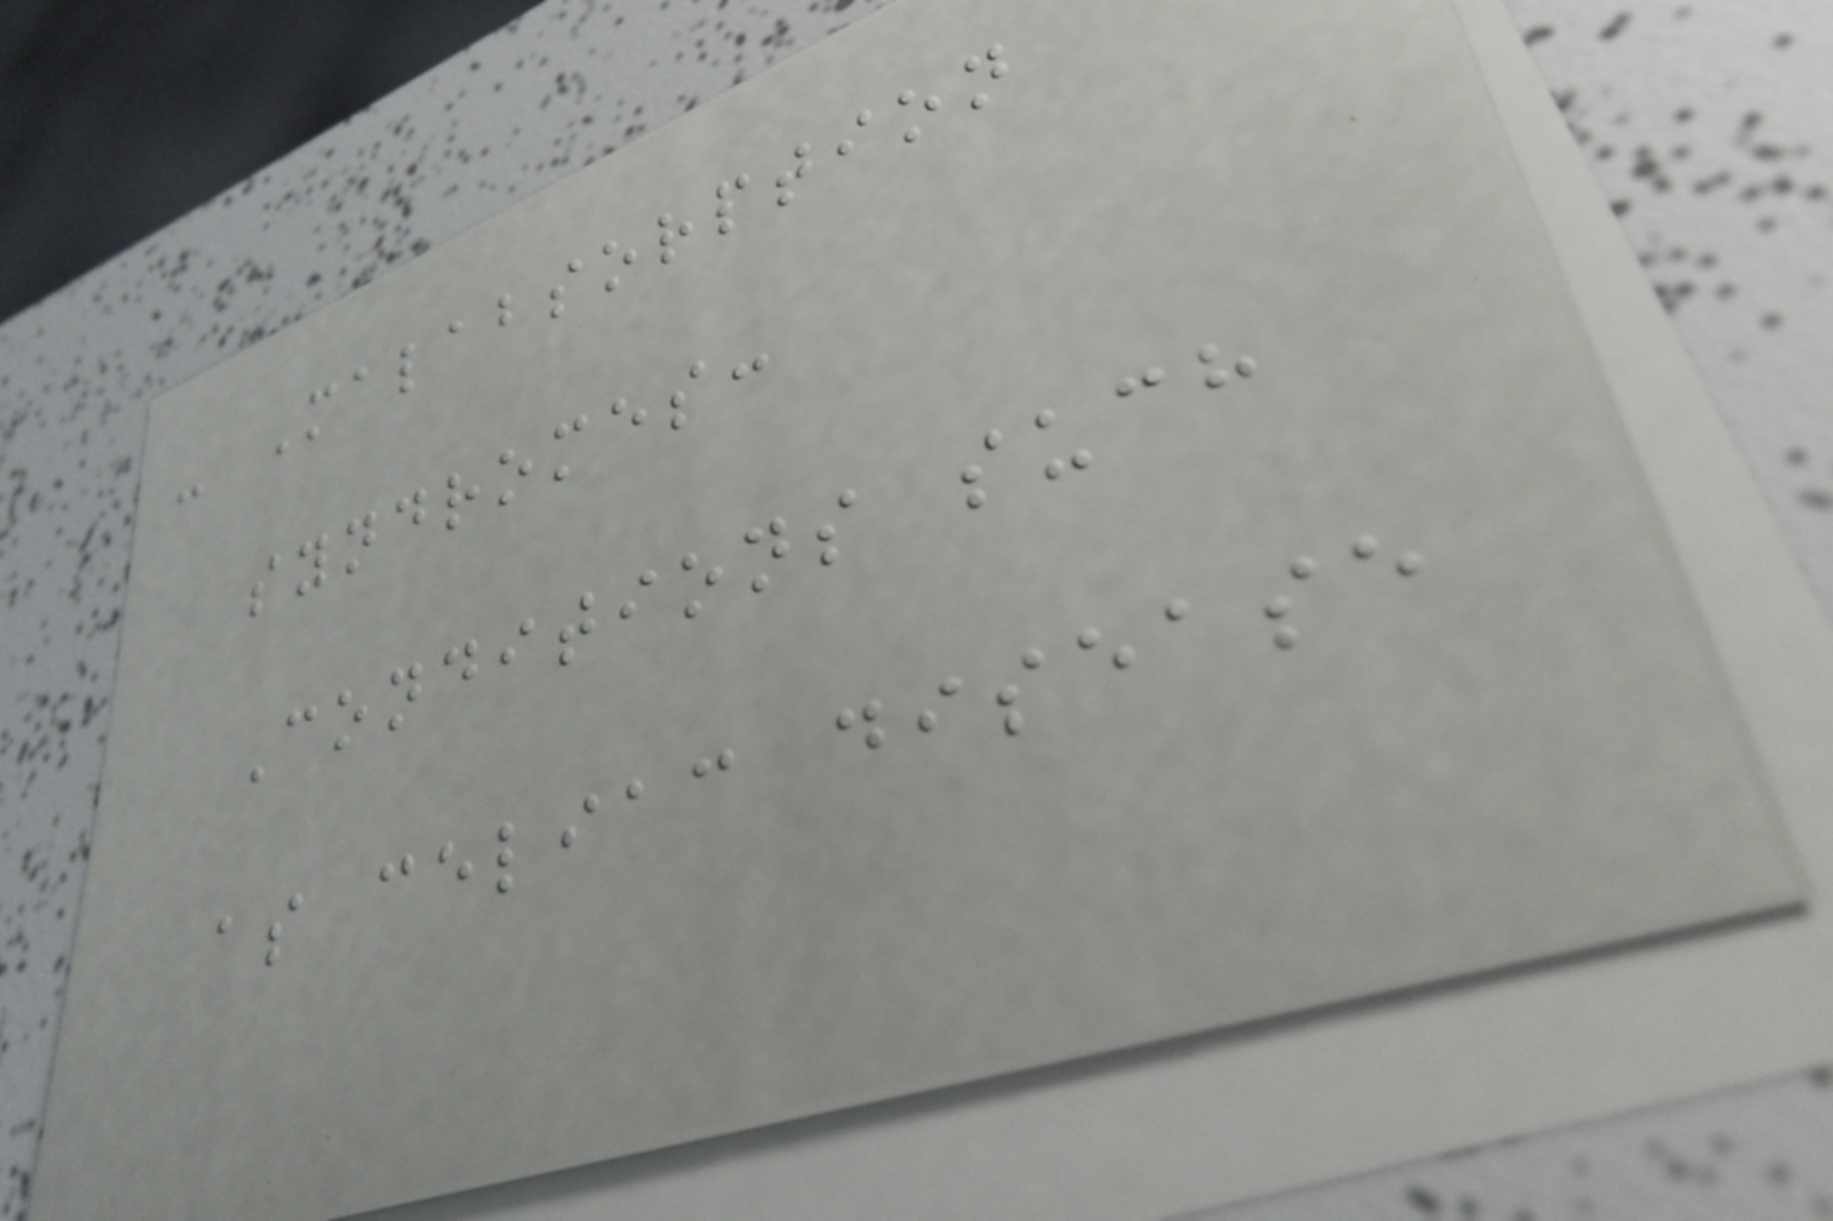- Malabsorption
syndromes:
Conditions such
as celiac disease
